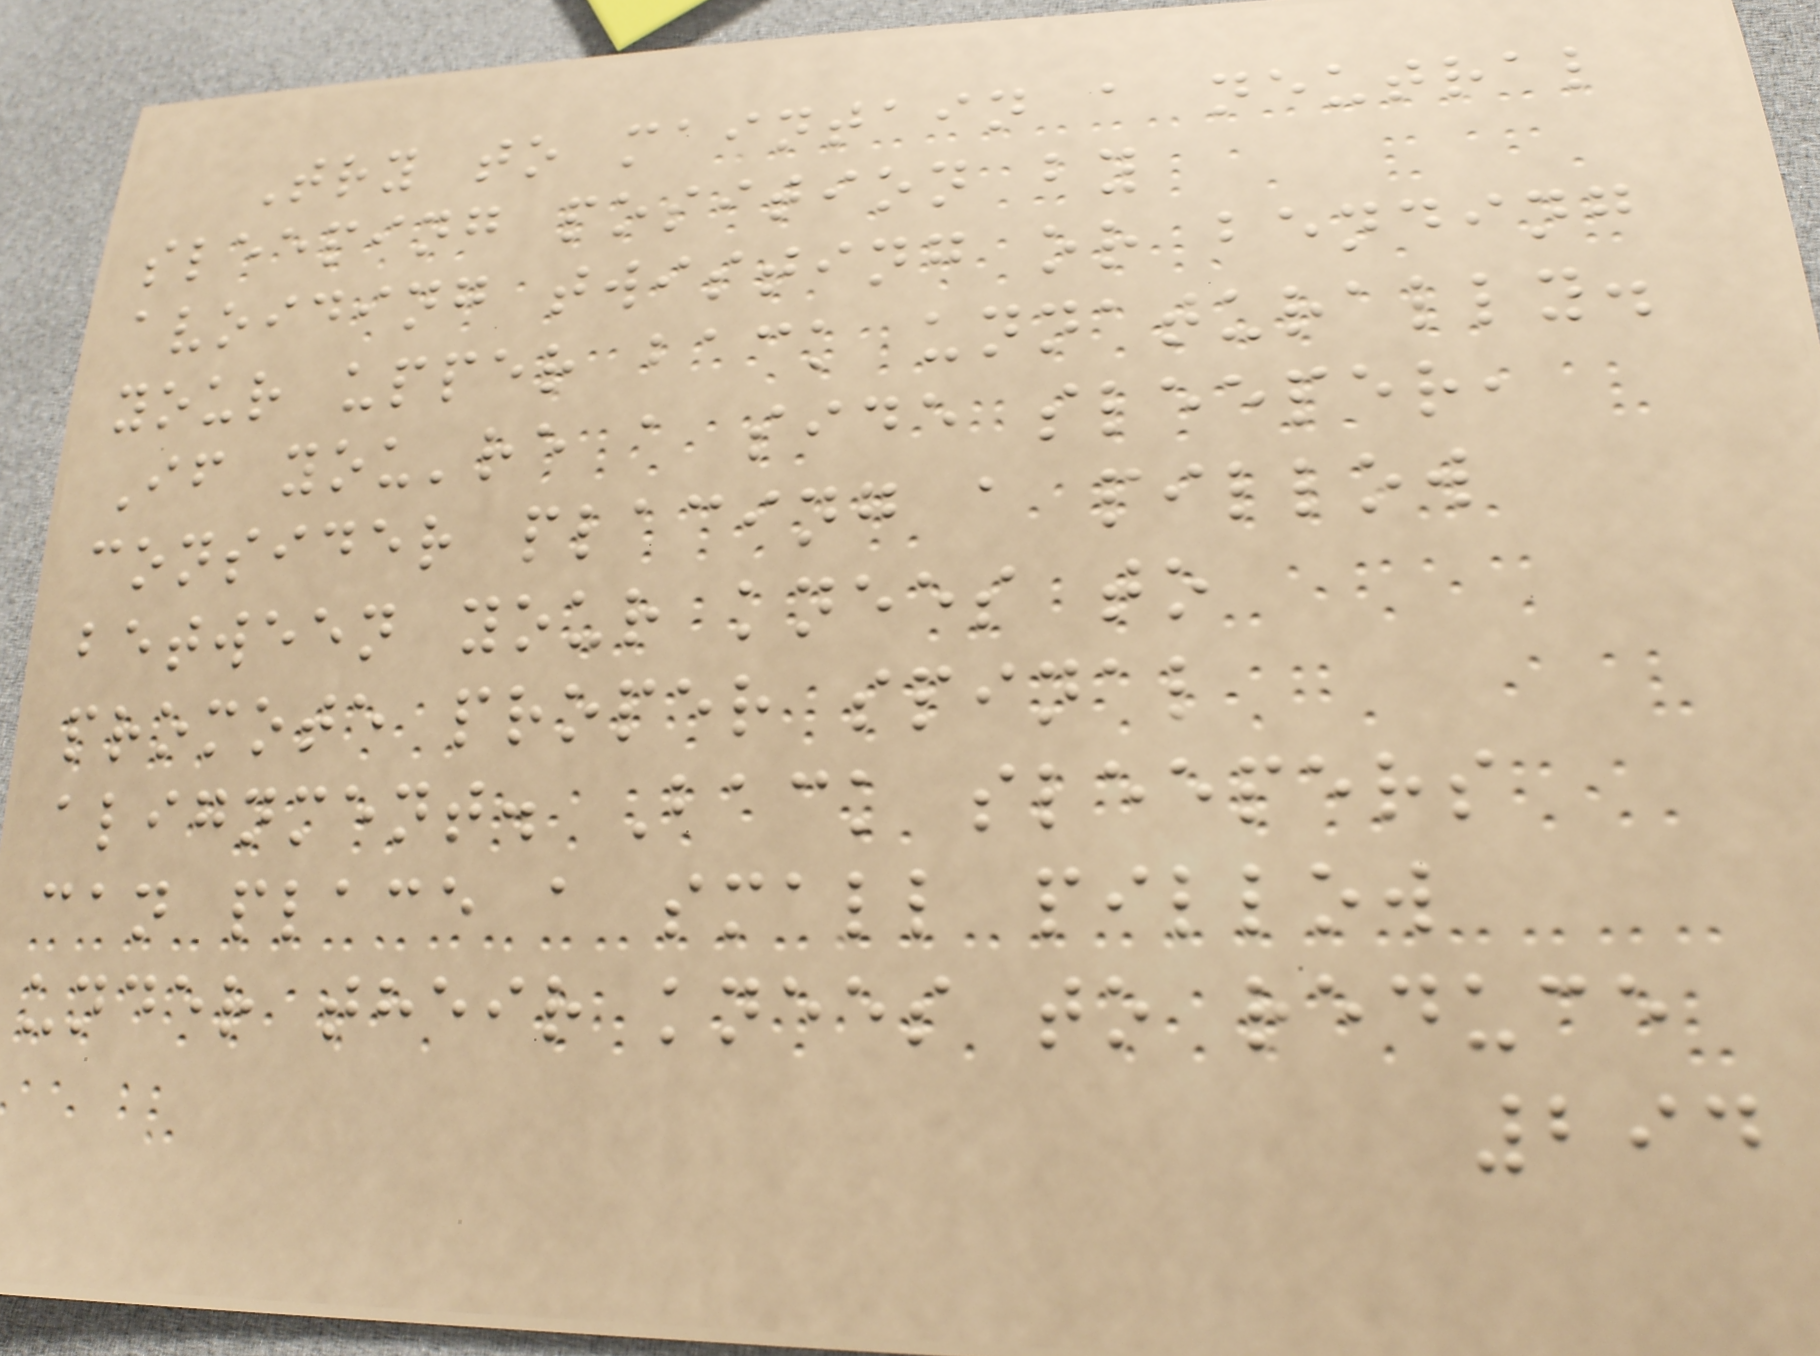Try to maintain a neutral
sleeping position by
avoiding twisting or bending
your upper back unnaturally.
If you're a side sleeper,
consider placing a pillow
between your knees to
promote proper spinal
alignment. Back sleepers
can place a small pillow
under their knees to reduce
294
